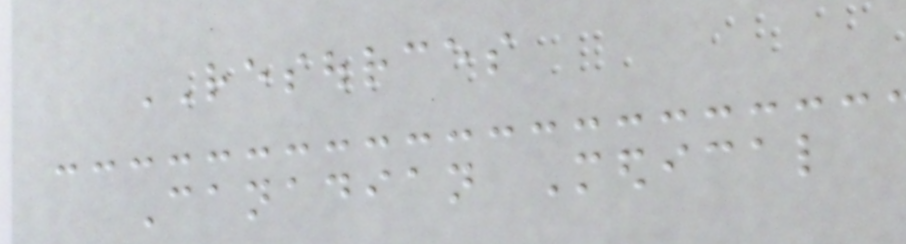RESOURCES
Canadian Medical
